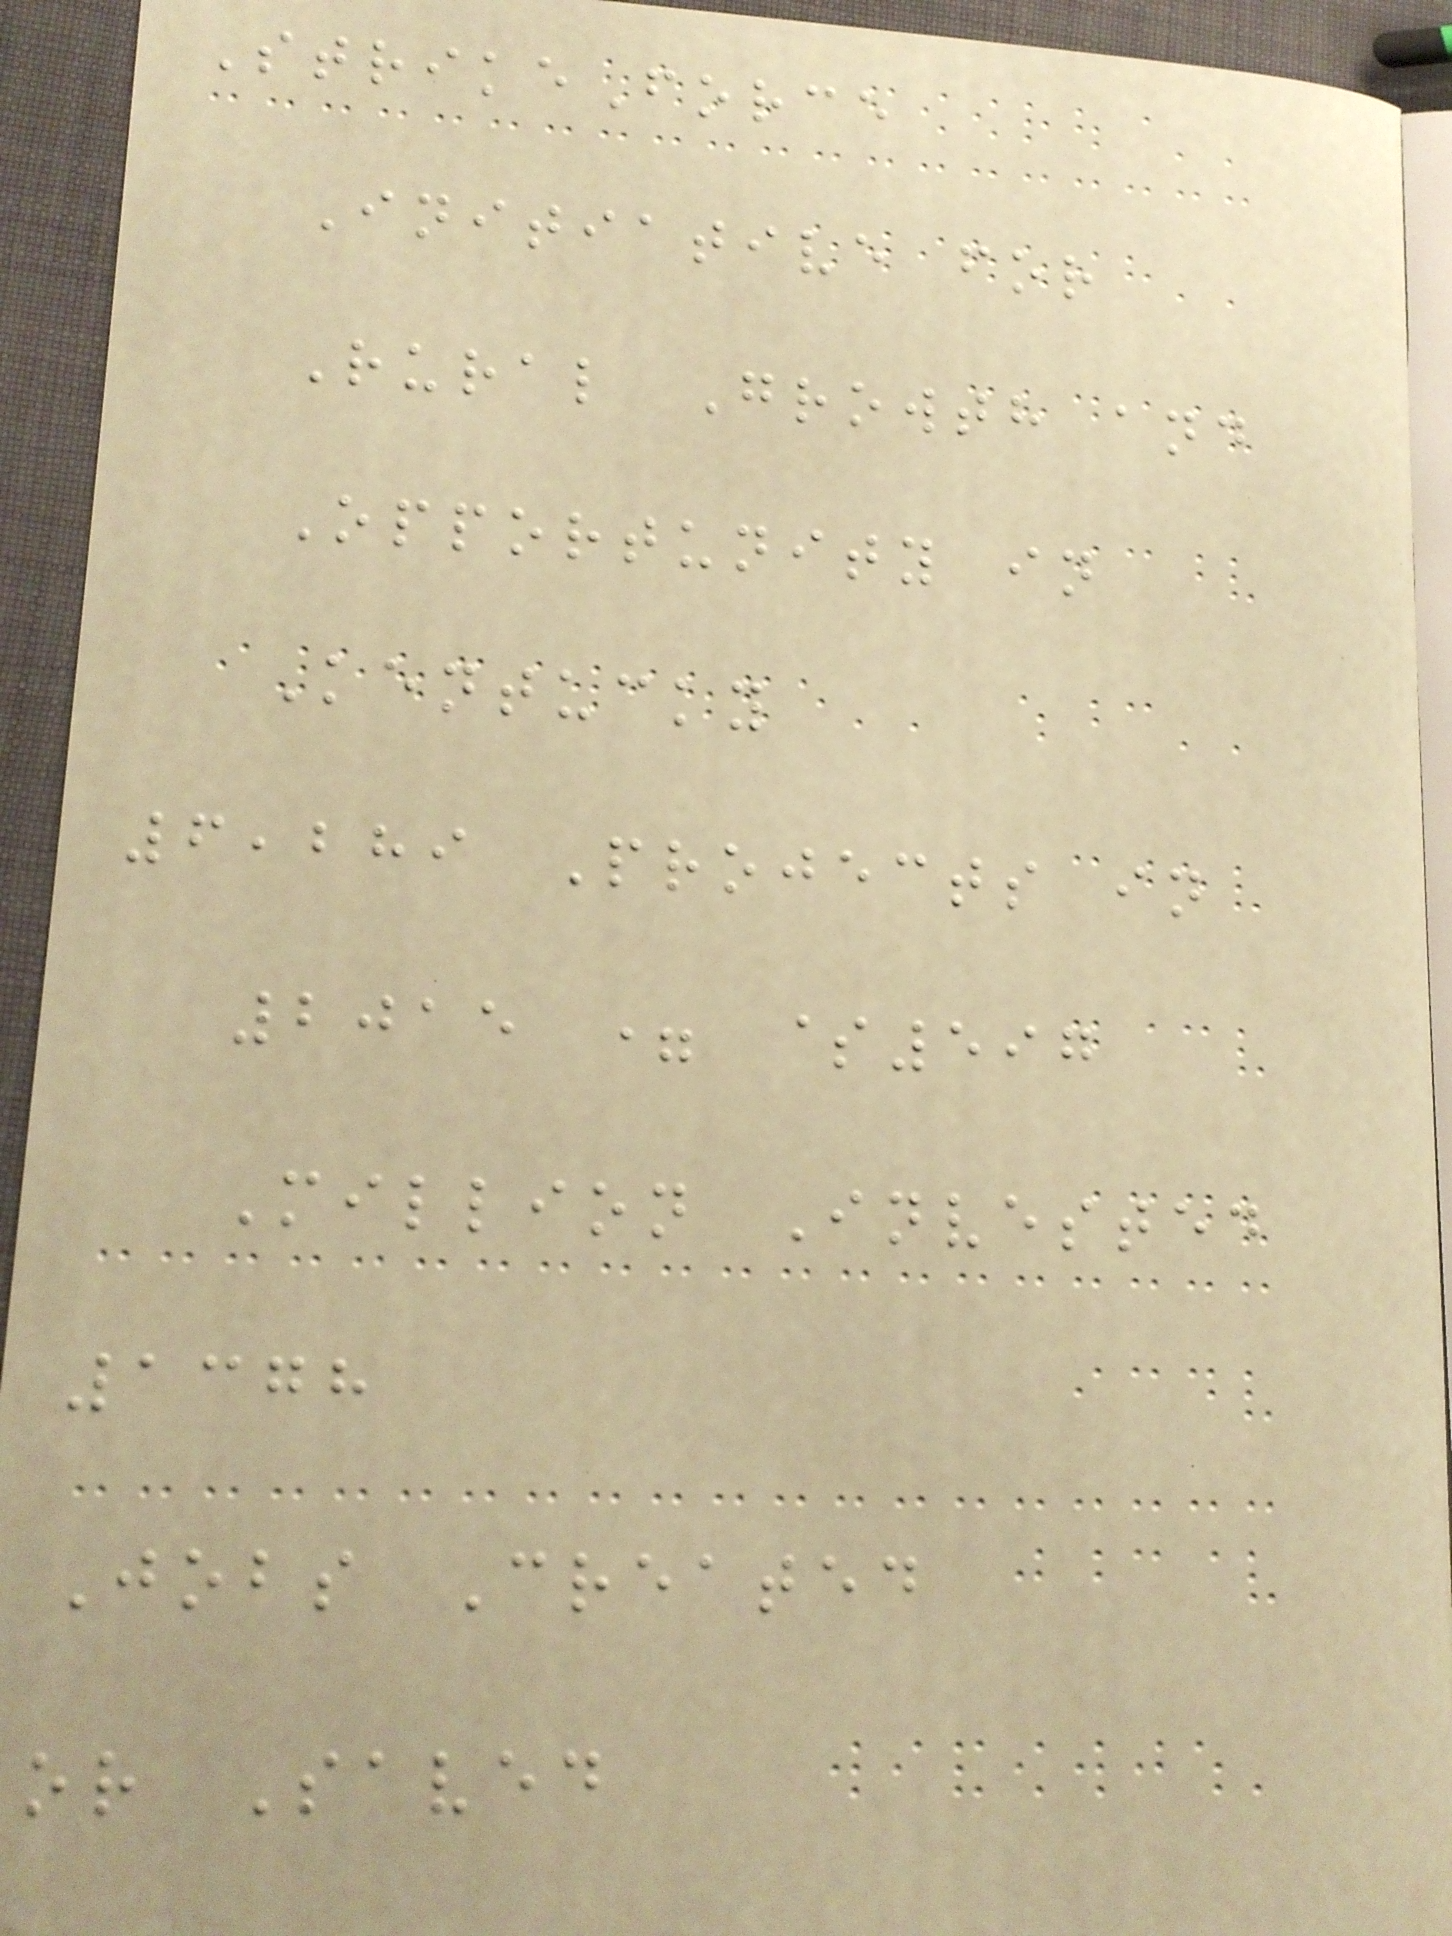StrikeForce
Initiative for
Rural Growth and
Opportunity in
Kentucky
6,289 Projects in
2015 = $597
Million Invested
1378
Jobs Created
or Saved
